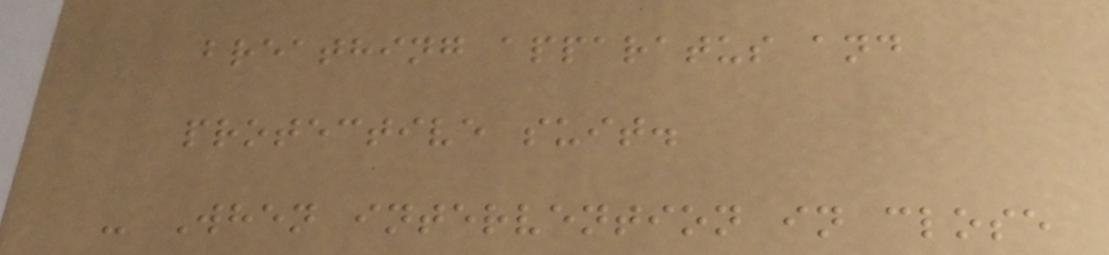breathing apparatus and
protective suit.
- When intervention in close
